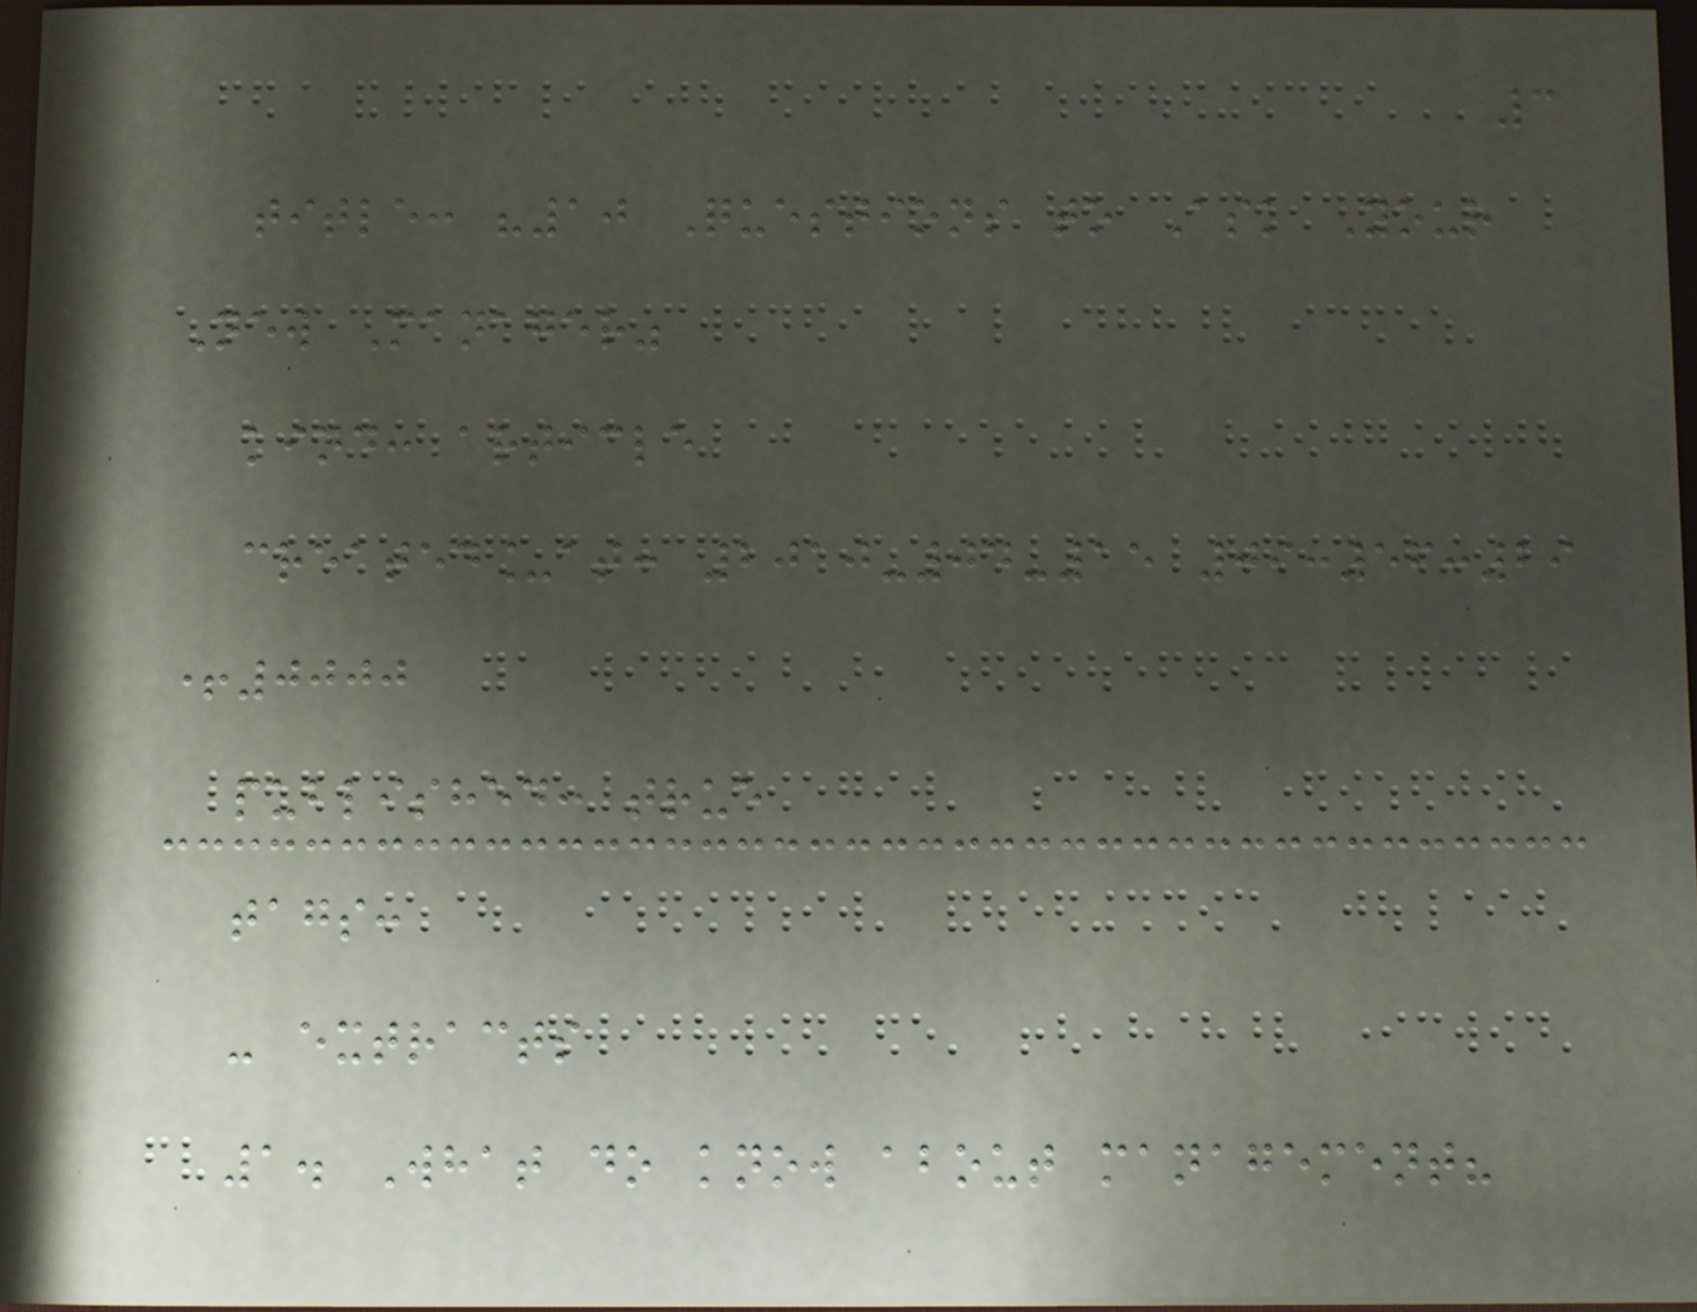3
title: "10 Questions to Ask Your
New Manager"
kind: article
created_at: 2010-04-15 09:56:29
+0000
published: true
tags:
- extracts
1. What do know about management?
